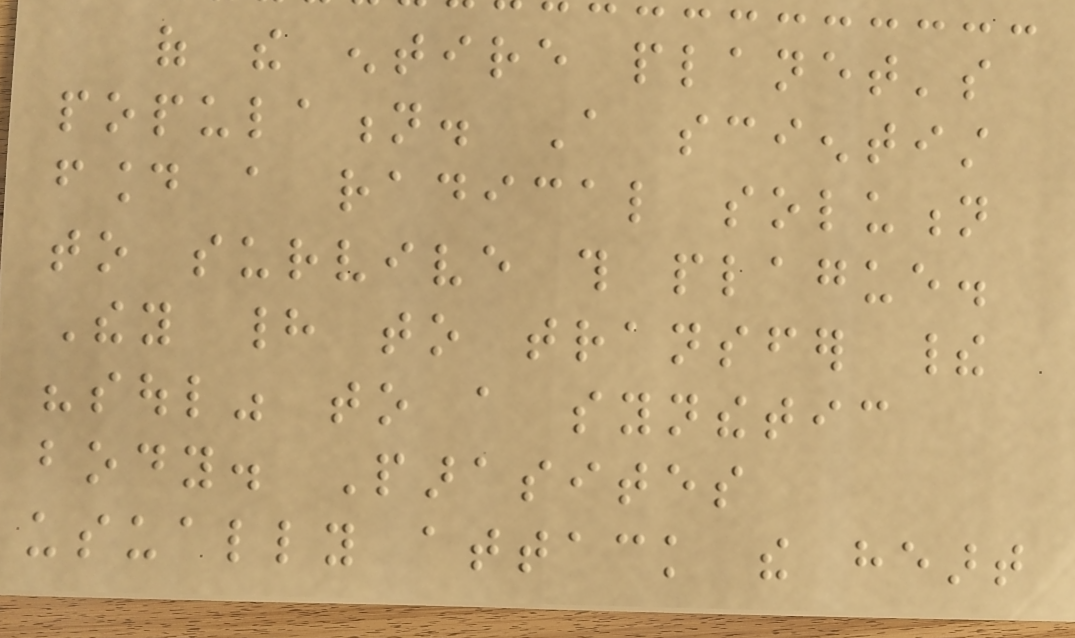of the entire planet's
population. A scientist
found a radical solution
to survive this plague.
They had to transfer their
"soul" to a synthetic
body. Parasites
usually attack the heart
